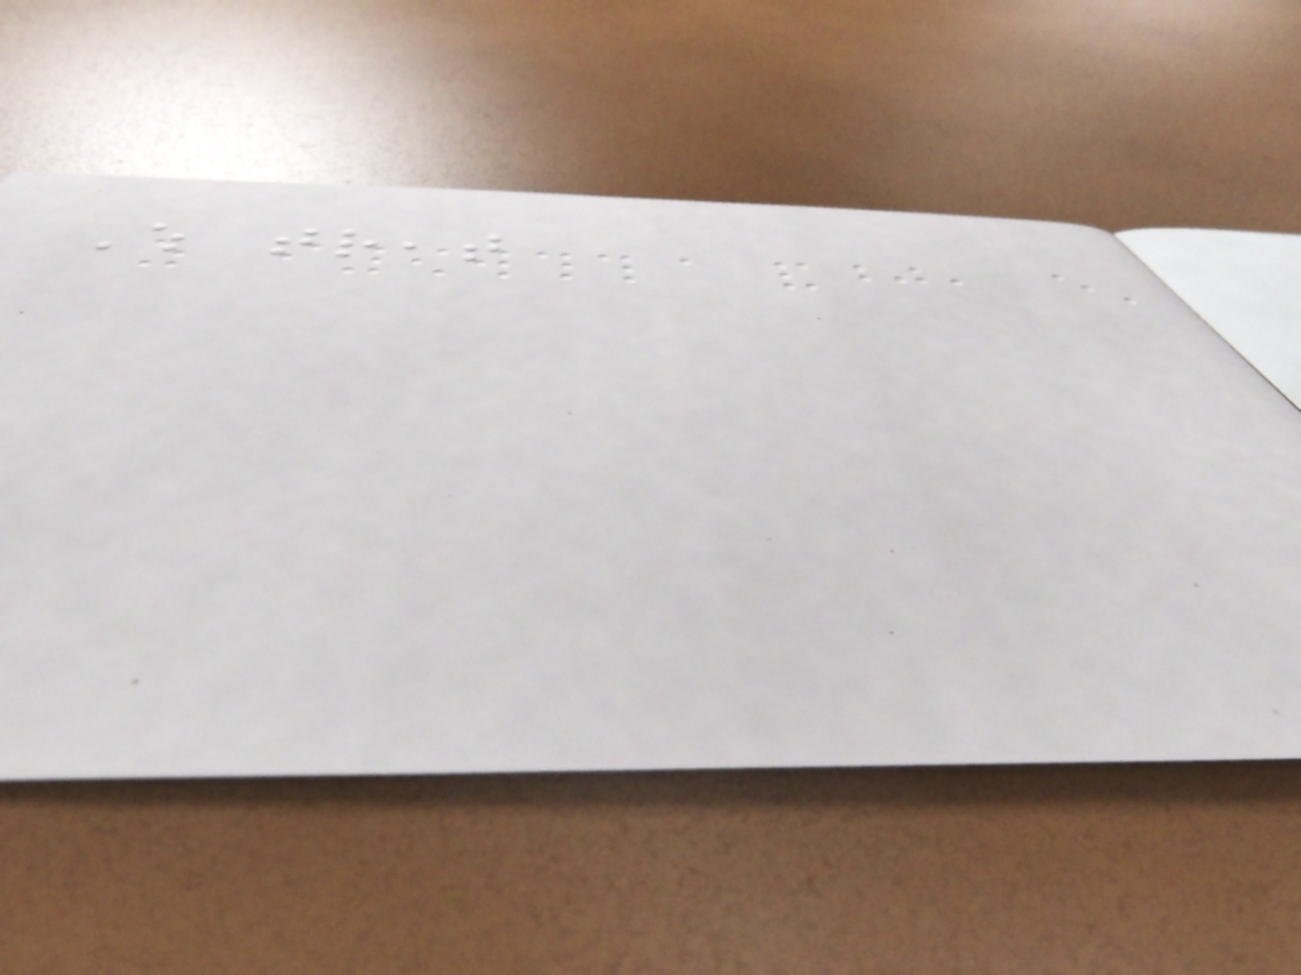Which treat
